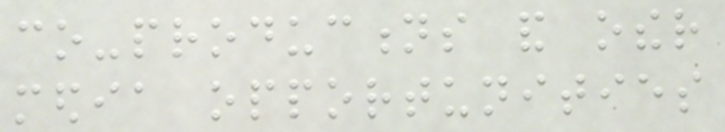co-productions and other
media opportunities
